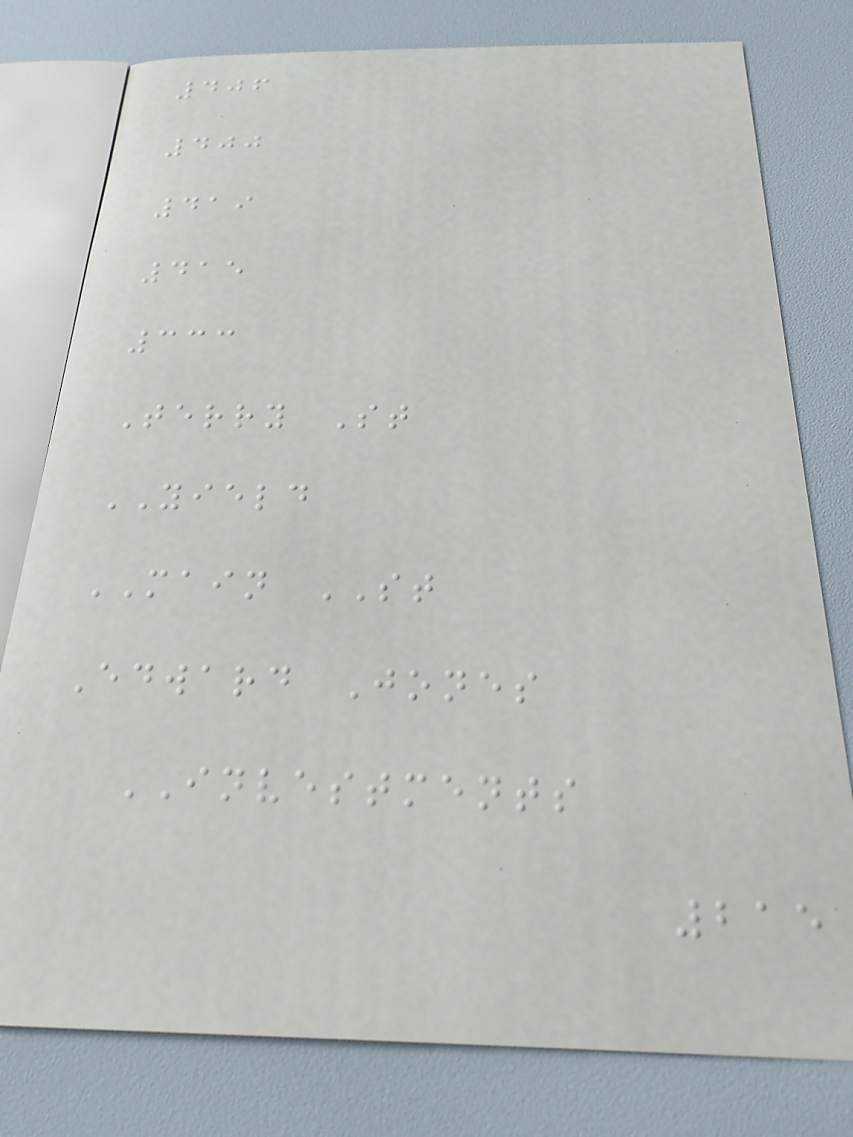406
400
419
415
333
Terry St
YIELD
MAIN ST
Edward Jones
INVESTMENTS
215
